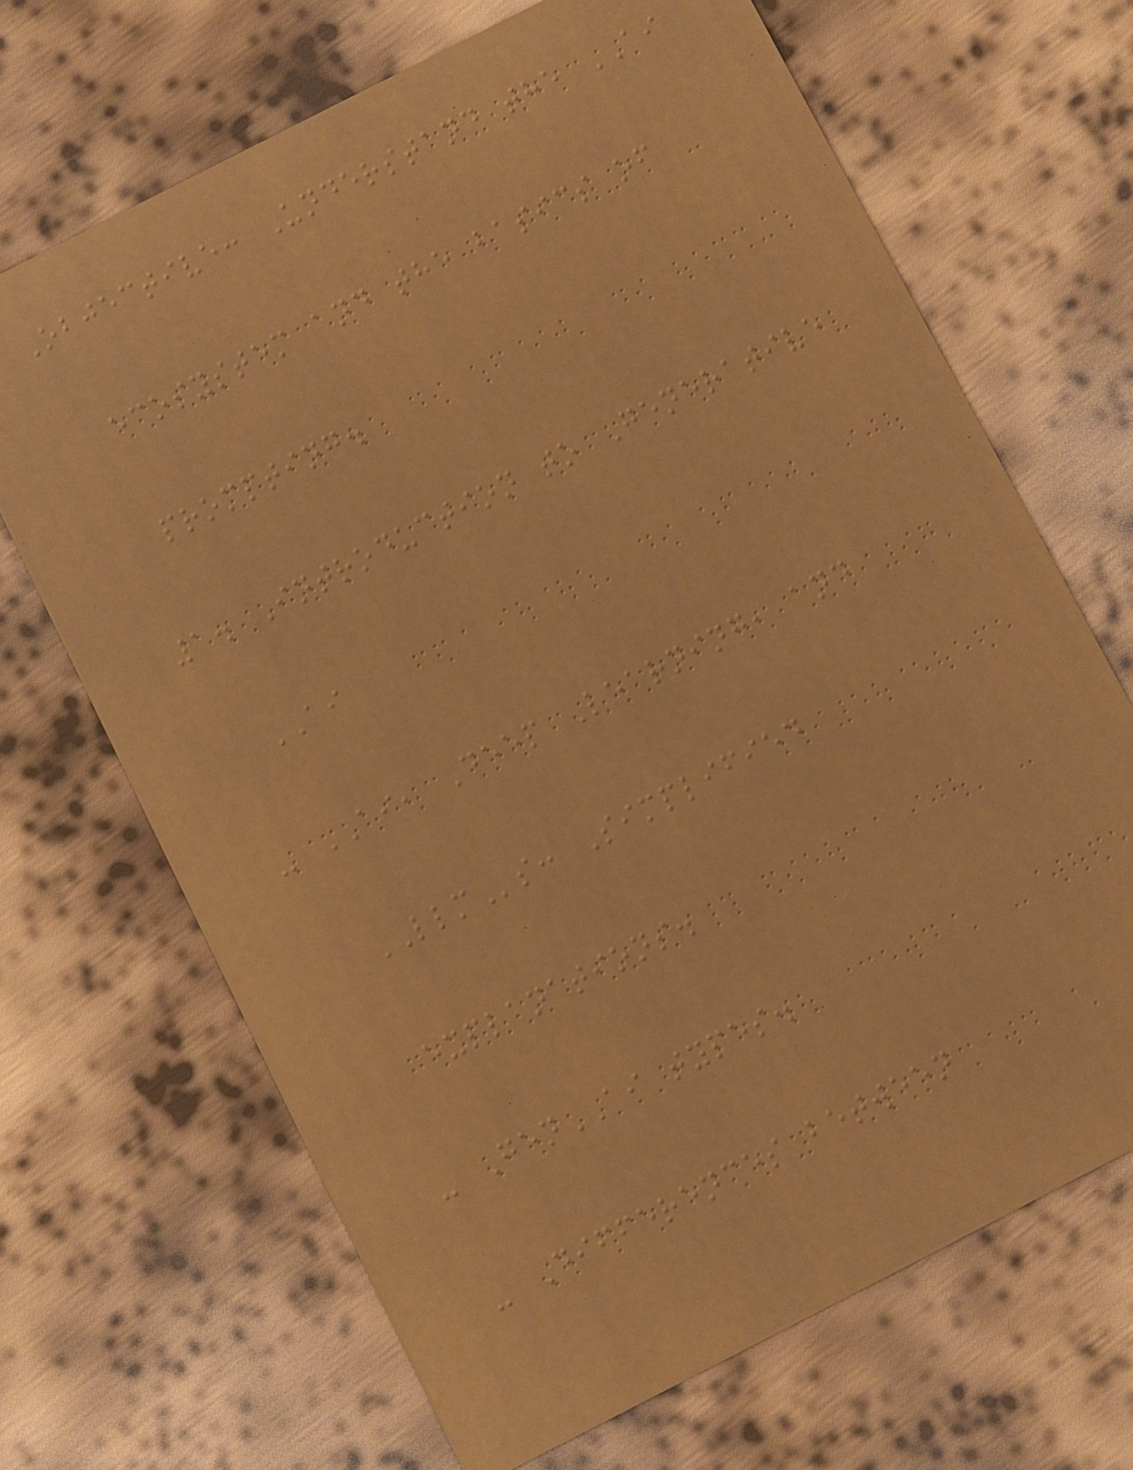Objective: Understand the AI
ecosystem and the basics of
prompting.
1. Introduction to Generative
AI
- AI, Deep Learning, and
LLMs: Simplified
explanations.
- GenAI types.
- Differences between
